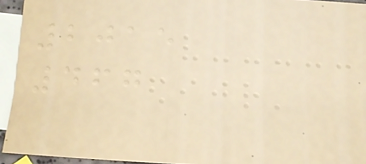2015
467
